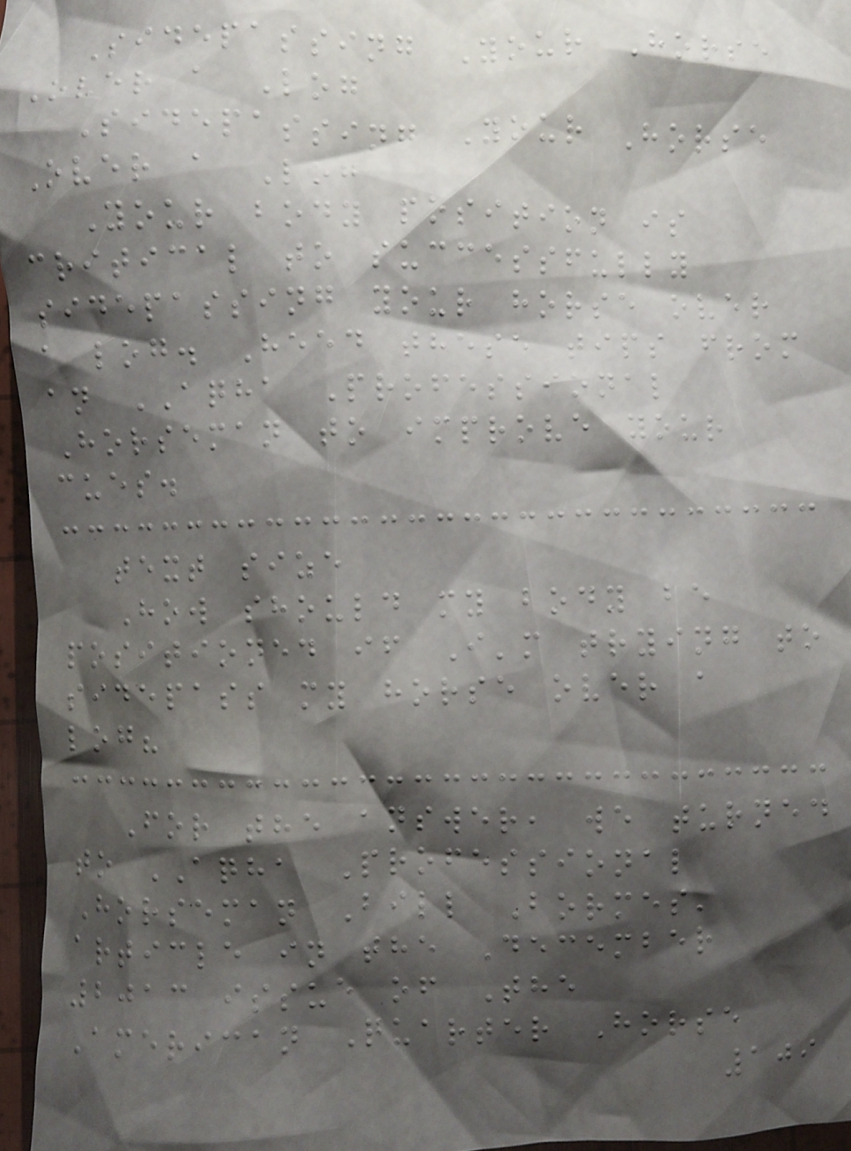Sidepassing Your Horse
Over a Log
Sidepassing Your Horse
Over a Log
Your body position is
critical to successfully
sidepassing your horse over
a log. Heed these tips from
an AQHA Professional
Horseman to improve your
cues.
text size
How should my body be
positioned if I'm trying to
sidepass my horse over a
log?
For the answer, we turned
to AQHA Professional
Horseman Bill Bormes'
article in the December
2013 issue of The
American Quarter Horse
109
